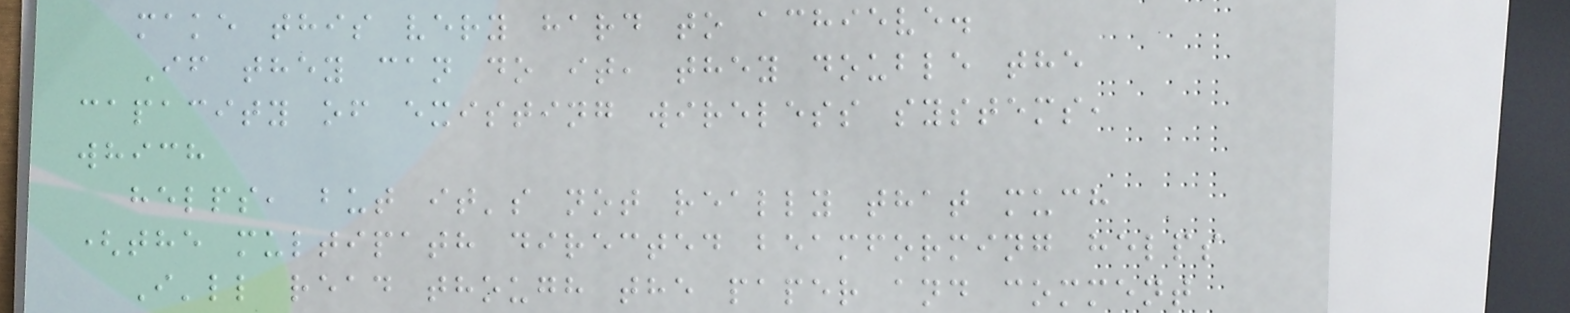make this very hard to achieve.
If they can do it, they double the
capacity of existing wireless systems,
which
helps, but it's not really that much
(the multipath directed beamforming helps
I'll read though the paper and comment
